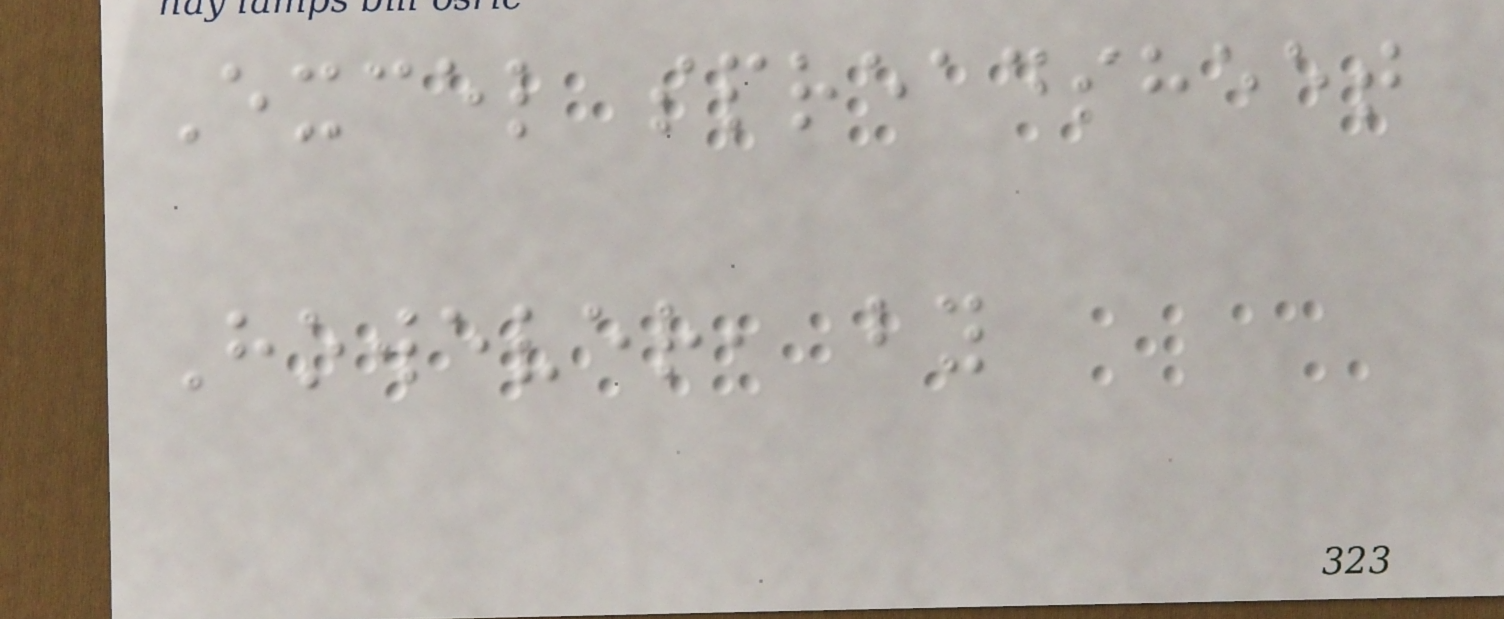Excel spreadsheet
However, by
